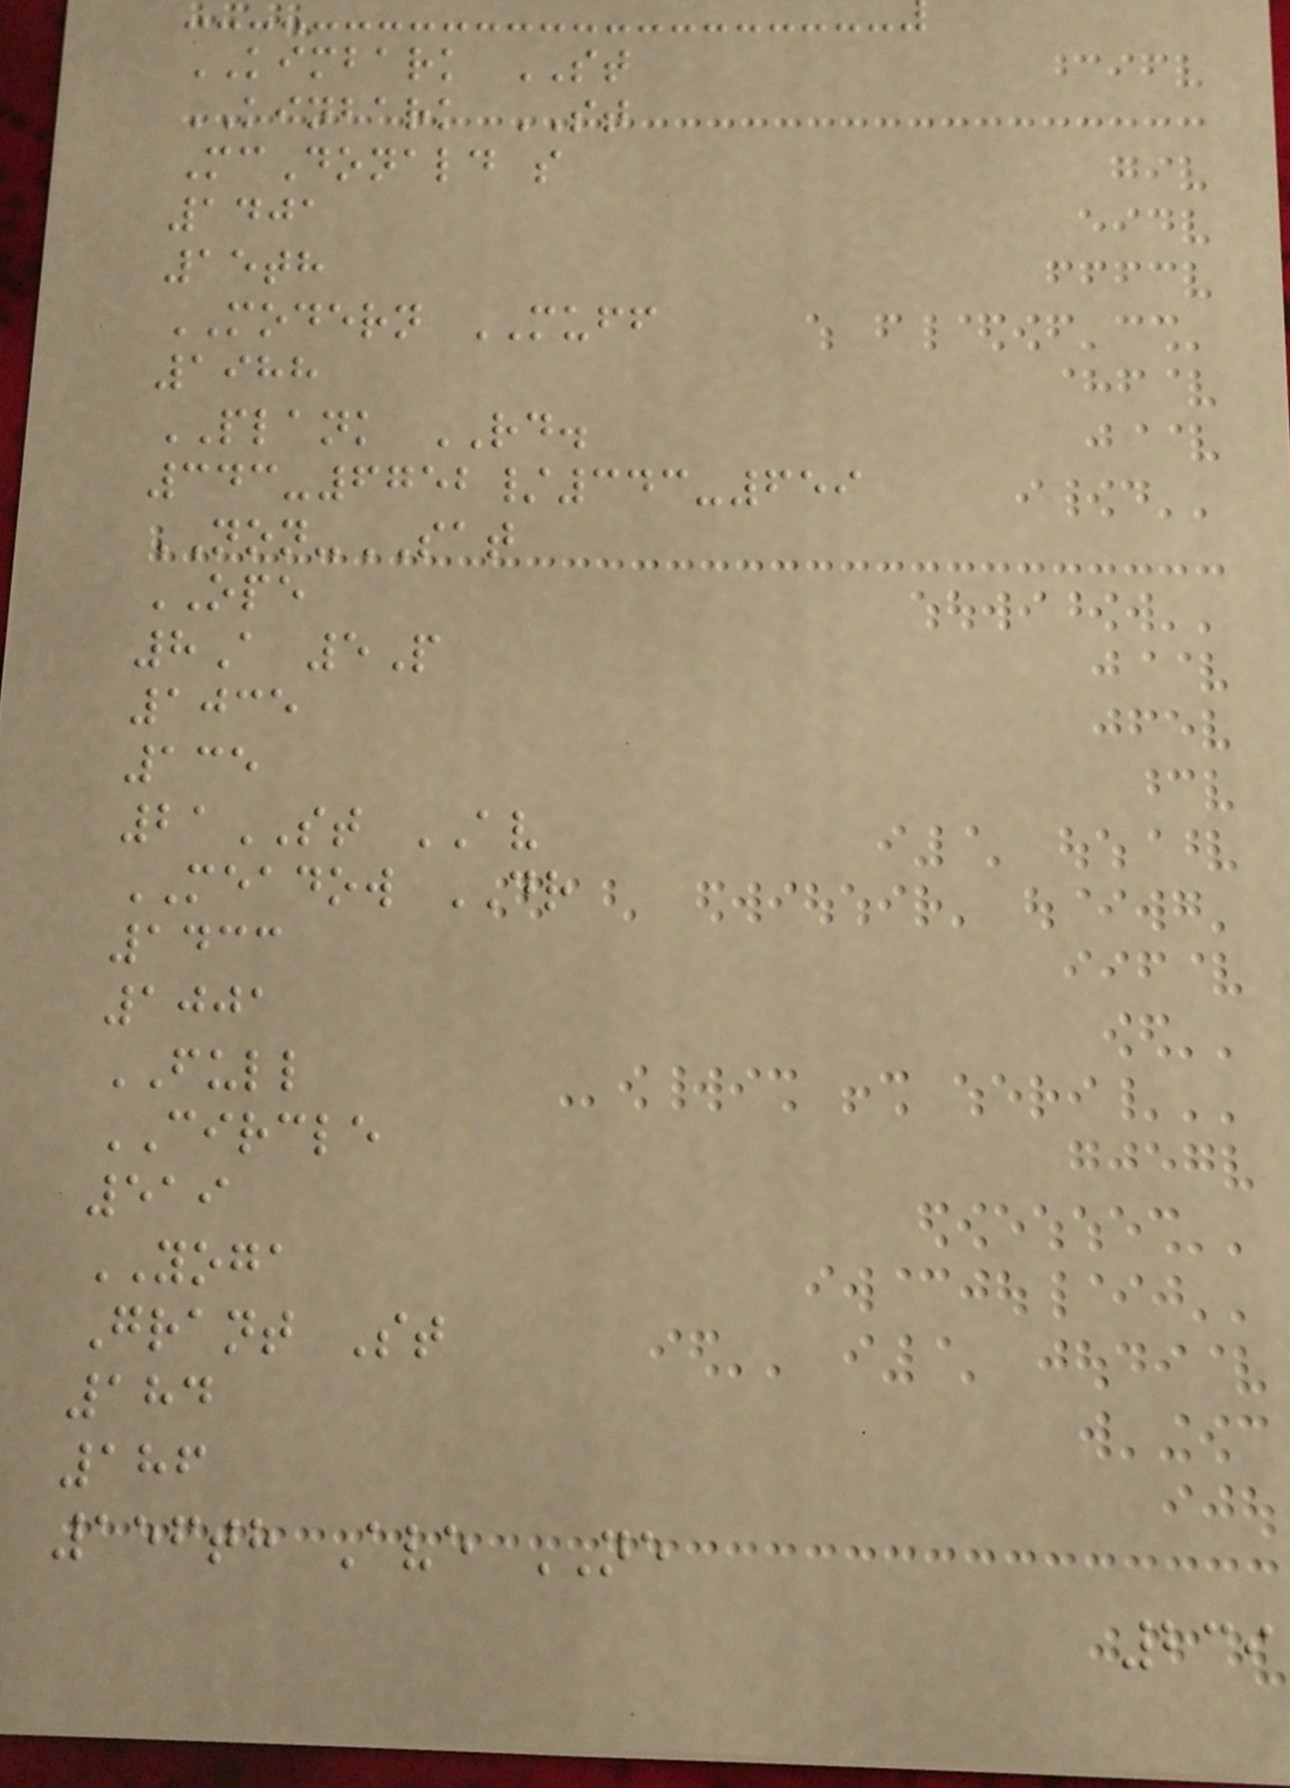KIMBARK ST
KINBARK ST
McDonald s
1401
15th
MODERN MUFF
1988
PLANK RD.
343-6752/343-659
NON-SAT
OPE
8A 5P
1035
135
21ST AV
MEADOW DR
1433
1001
FULL
CIRCLE
519
YOGA
Grant St
184
186
156th Ave NE
239
